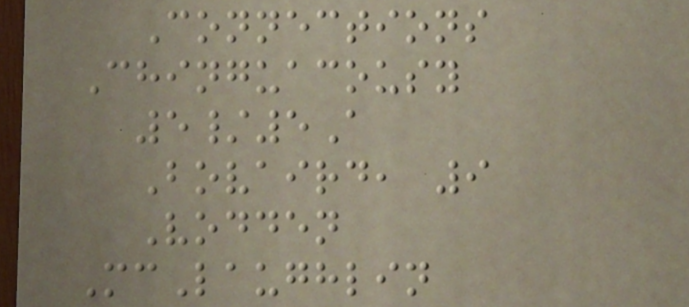Connections
Chinguacousy
5/5A
Bovaird, 9
Vodden
McLaughlin
